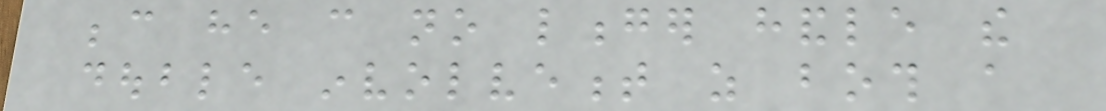because he can no longer handle the
double involvement as both a
